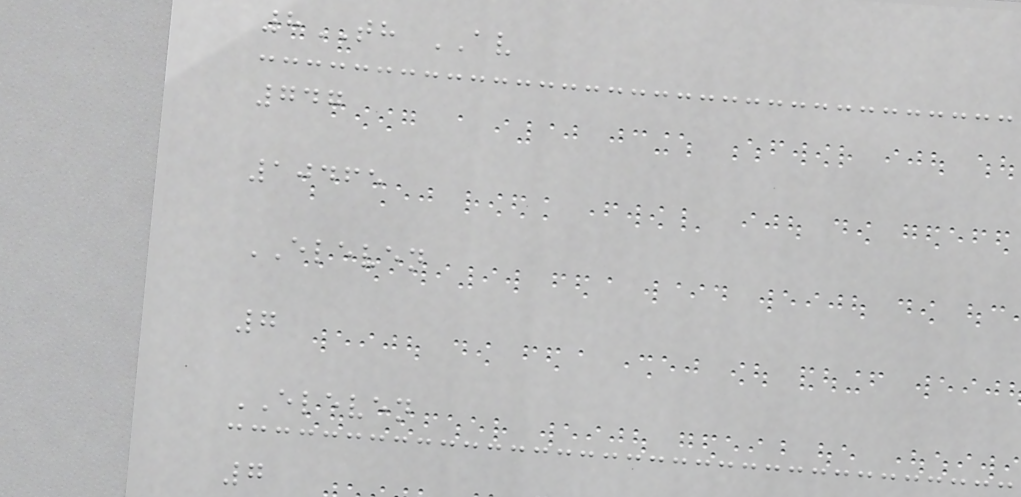8TH AV
747
10465
ELEVEN
7
ELEVEN
7
